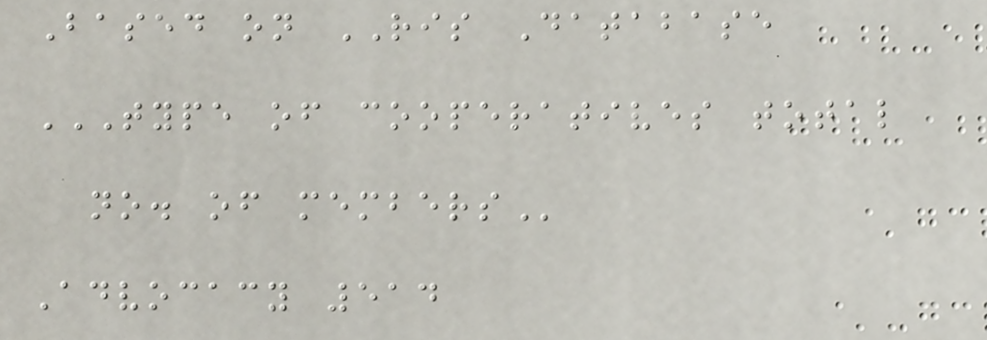Based on RIS Database
TYPE OF COOPERATIVES TOTAL
NO. OF MEMBERS
Advocacy 514
